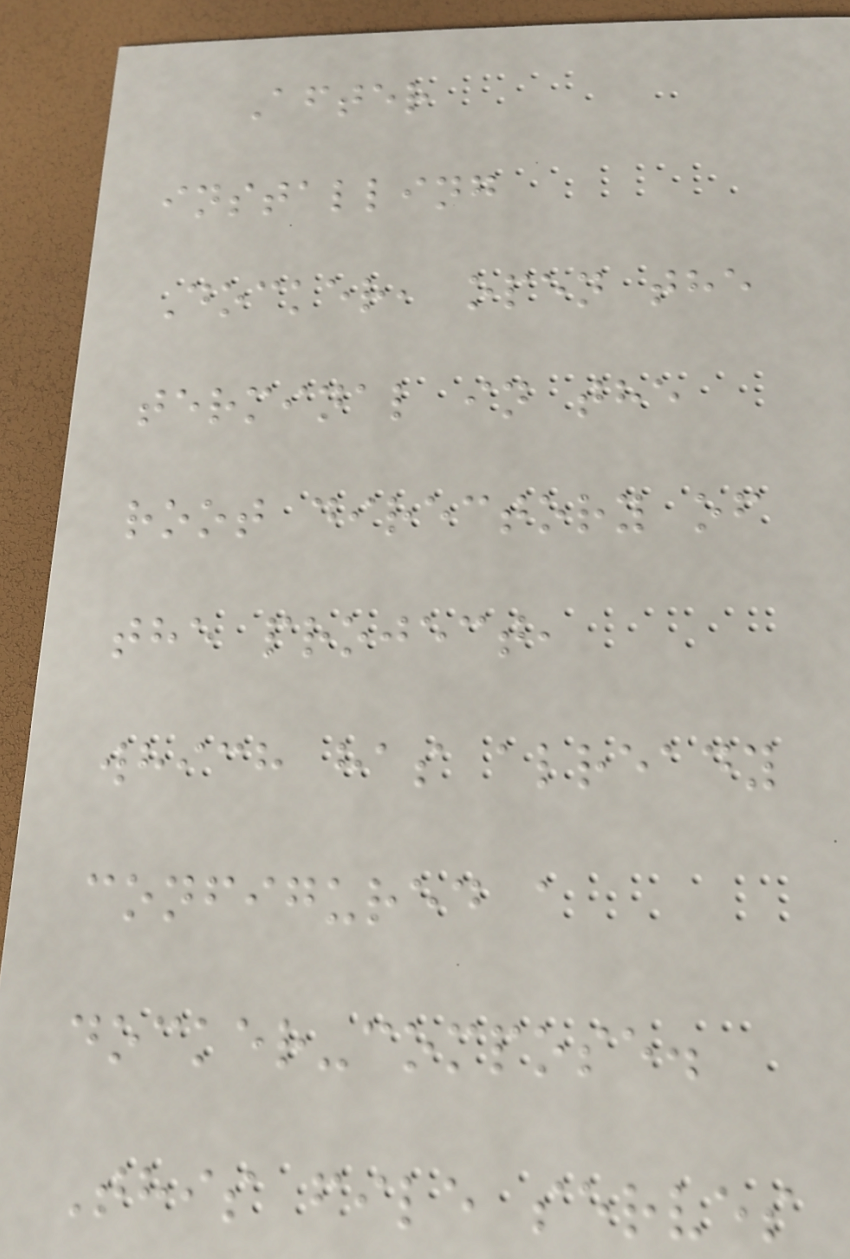After
installing
Docker, open the
terminal in the
root directory of
the project,
which has already
configured a
docker-compose.
This file serves
